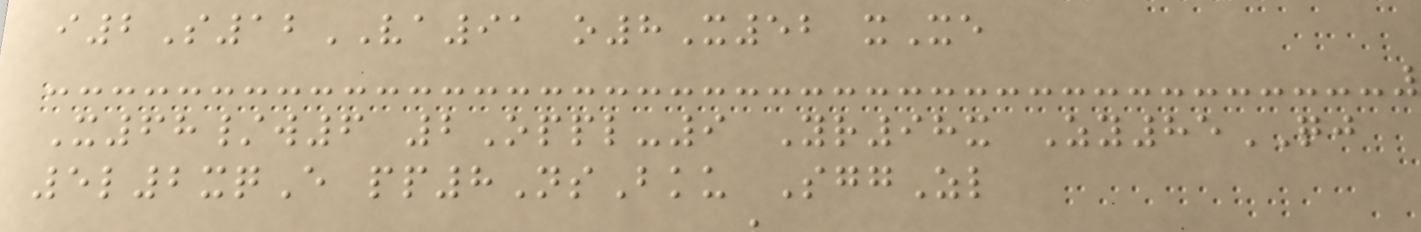i2S12VA91 o8X52 xXe
X68/w6 2Oppl-9 Yr98x Zy85QJ
5l2xqE pp8NsBku SggZl
